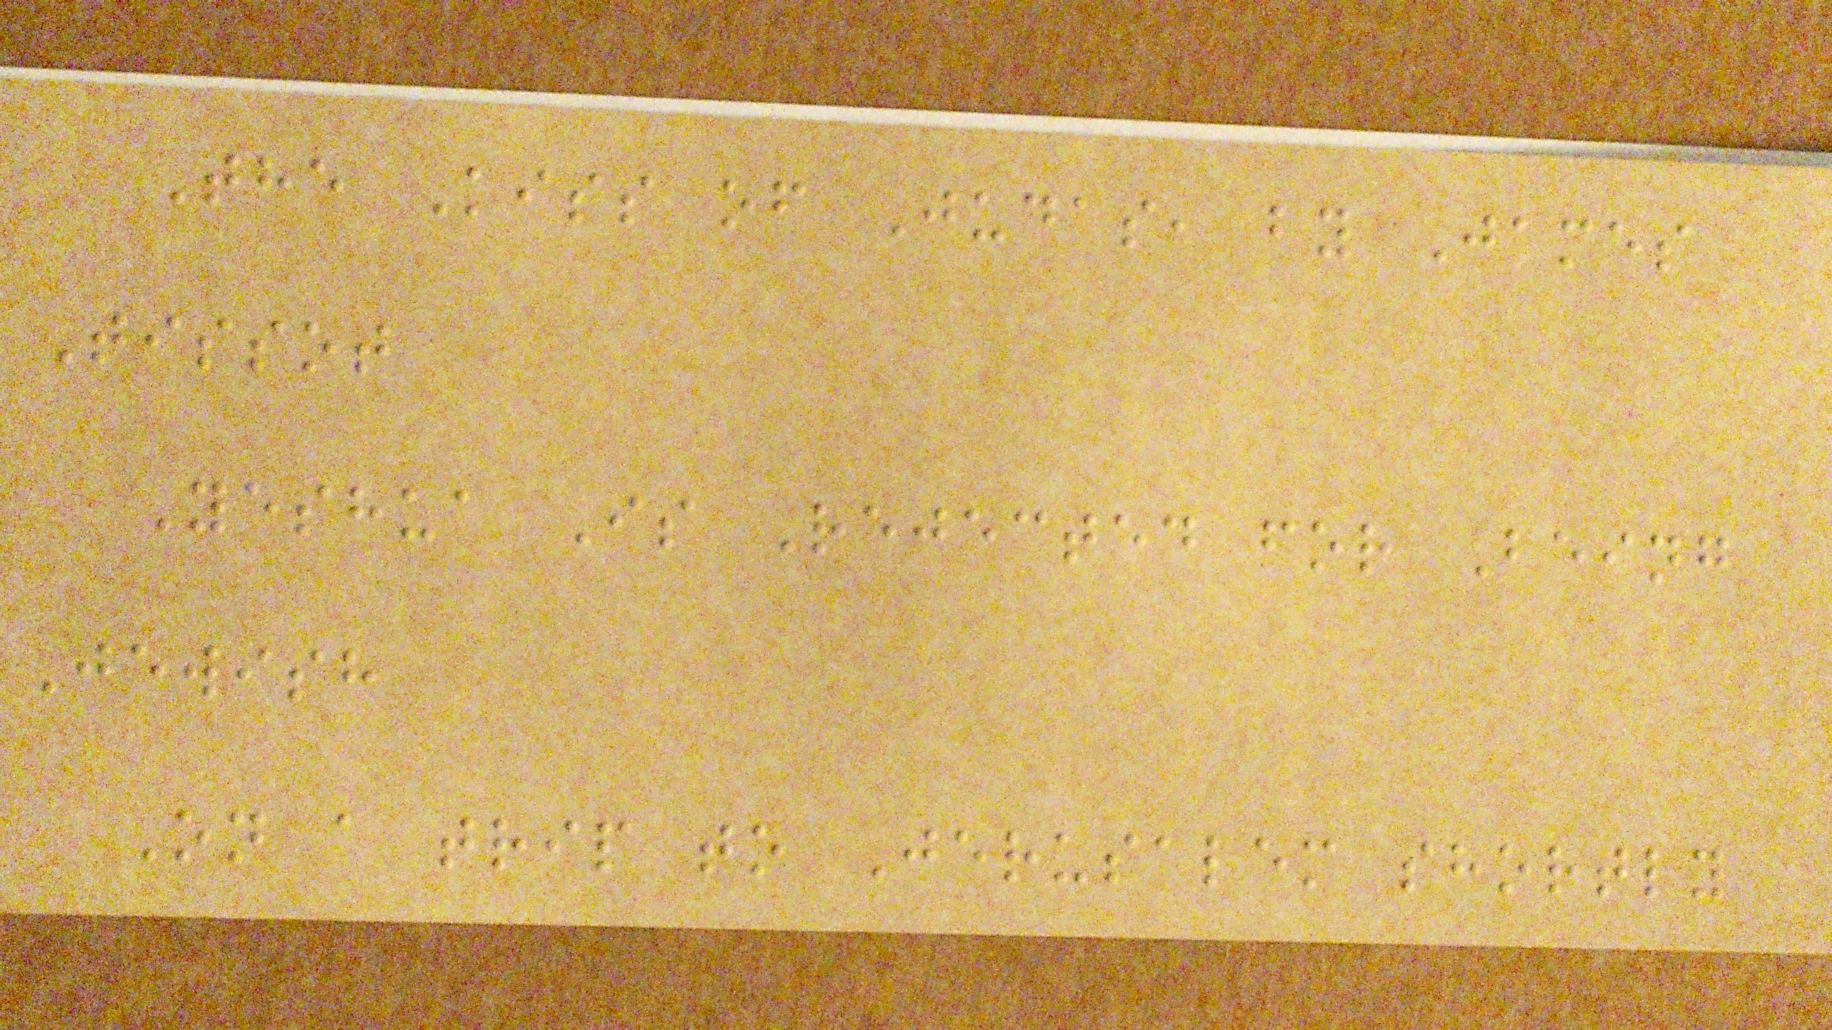The Kiss of Judas, by James
Tissot
Yeshua Is Rejected for Being
Jewish
On a trip to Jerusalem shortly
